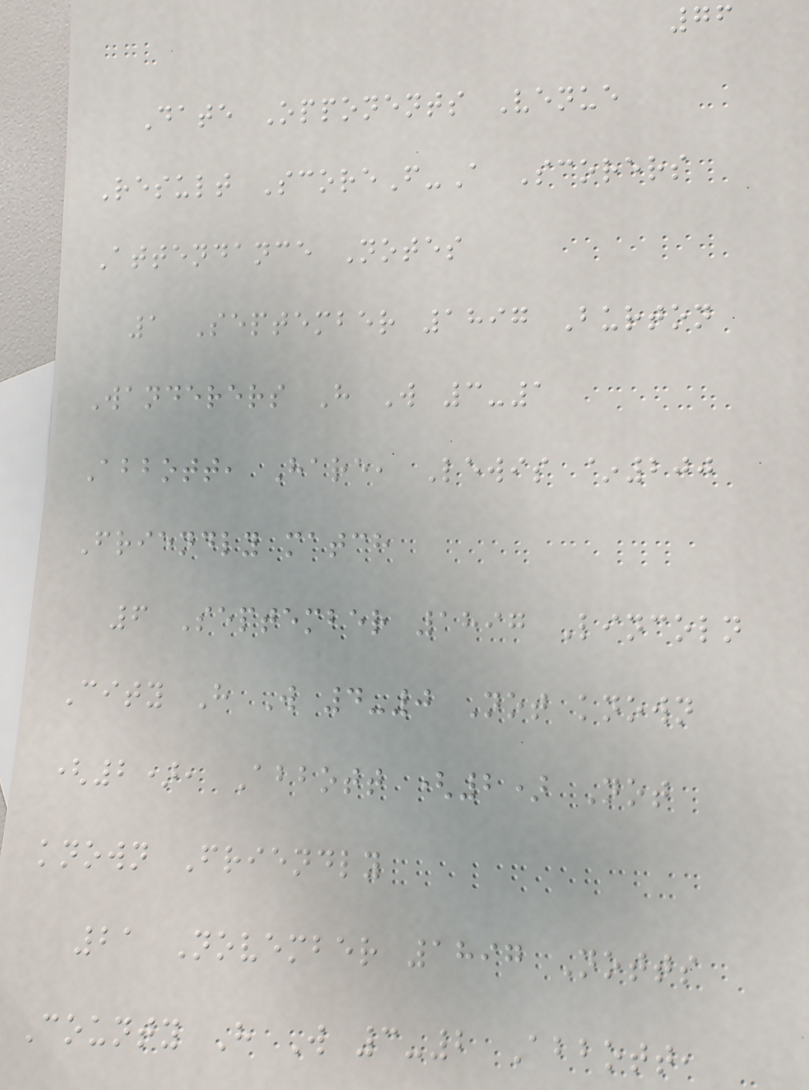76
Date Opponents Venue
Result ScoreF-A Scorers
Attendance Notes
1 September 1897 Burton
Wanderers H W 3-1
Abbott, Hare, Lewis ~200
Friendly match
6 September 1897 Lincoln
City H W 4-0 Not known
(2), Abbott (2) Not
known Friendly
21 November 1897 Notts
County H W 3-2 Abbott,
